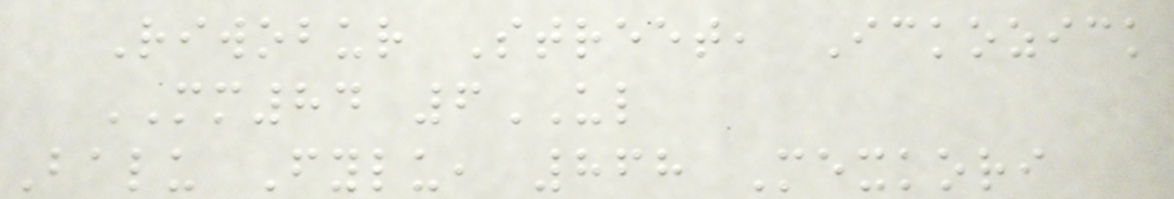Riwobur Street, Ickozick
MM84 6UL
Balu Fylu, 868 Mexkori
